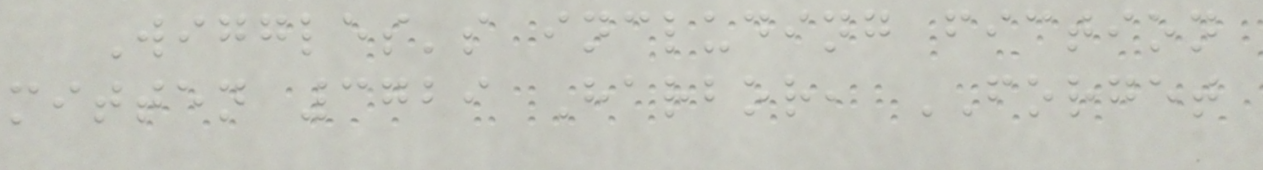Wiggles's including fiction
mitten 3729 Harbor, FORGET
